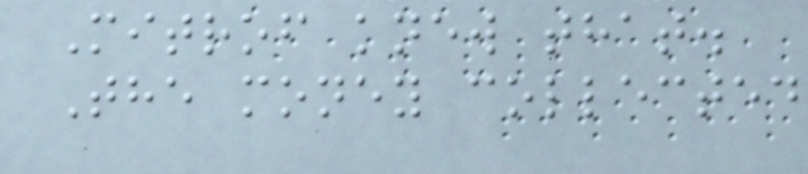Mitrof knew that.
The money collected
